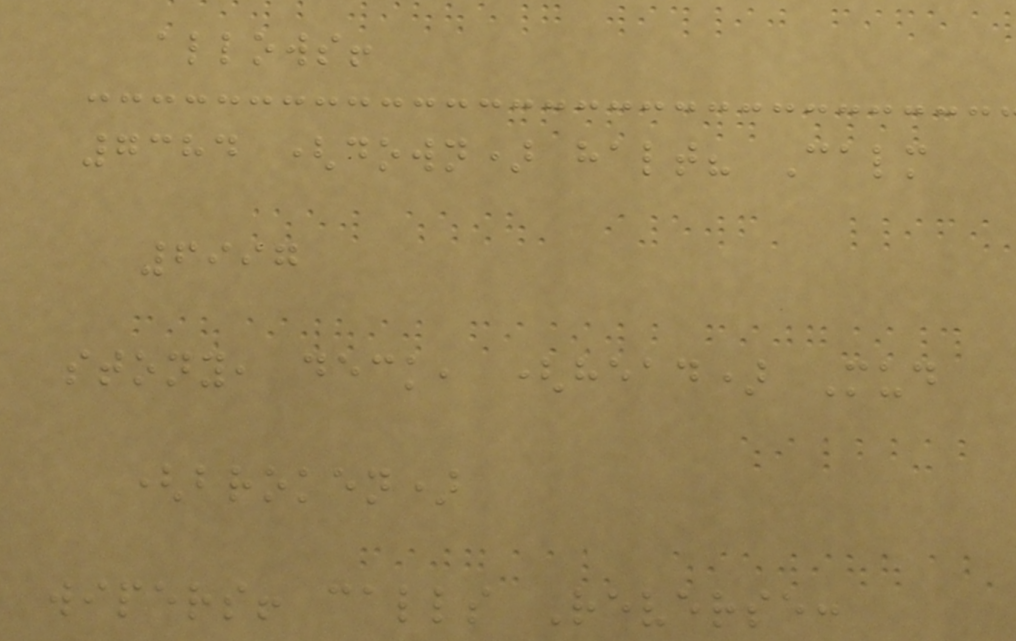allows!
7384 (down) halt? Calm
6997
stony, deck, (head) Mud
(broken)
wipers! calls Reverse:
